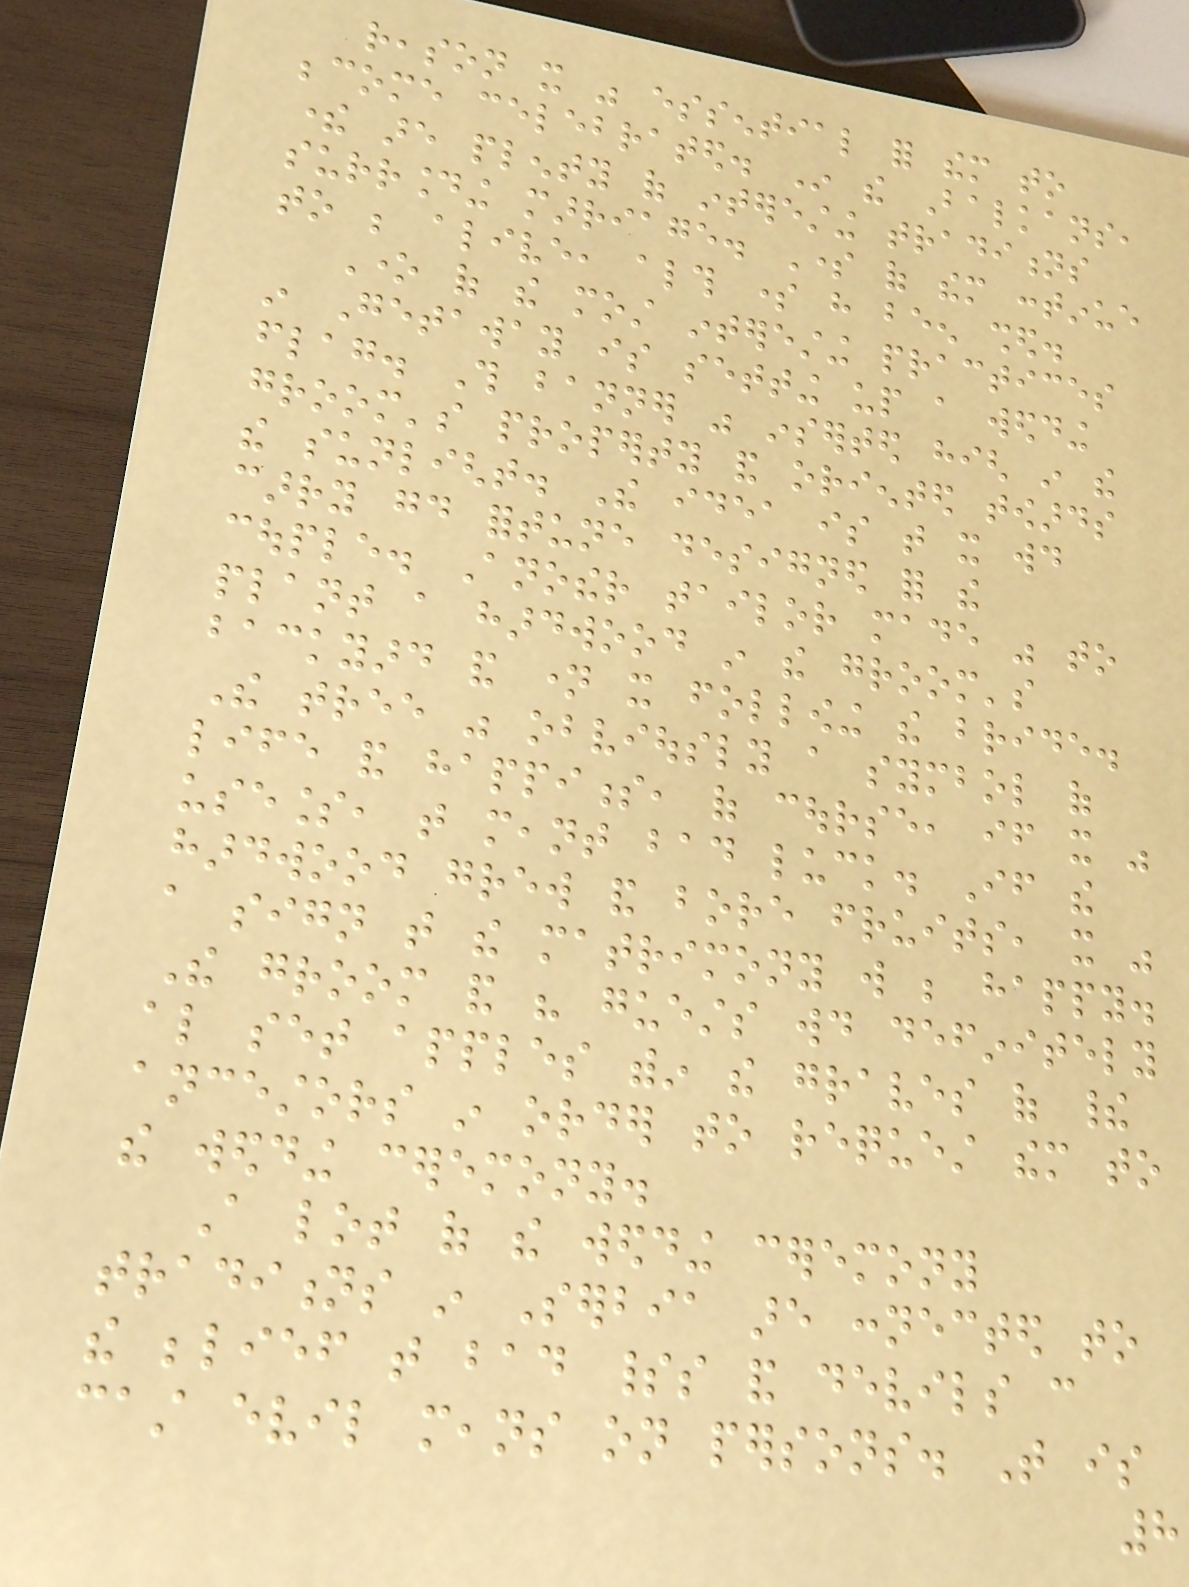reason it was essential for them to
become celebrated. In the Balkans,
there are plenty of interesting traditions
surrounding marriage. Some of them continue
to be alive, although some have been shed.
One of the most interesting practices
in Getaway is setting up a wedding
flag. This banner was inserted high in the
groom's property and oriented towards
the sunlight. The idea is that it would
carry good fortune designed for the
couple. Another tailor made was to
plant a hardwood in the groom's
backyard and name it following the bride.
The tree was obviously a symbol of
life and happiness, of course, if it was
useless, that meant bad luck. If the
hardwood grew and bore fruits, it was
a sign that the matrimony will be happy.
The groom and his guests would definitely
also set apples within the graves of their
ancestors in order to request them to
the wedding ceremony.
A lot of the wedding ceremony
traditions in Serbia are connected to
the belief that bad spirits and devils can
cast evil means on persons. That is
8
